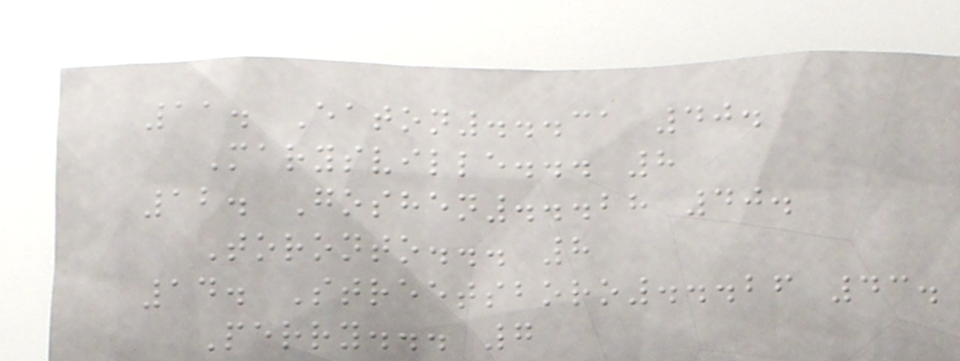11. Eaton...31 40.
Marysville... 8
12. Goshen...28 40.
Toronto... 8
14. Streetsboro...26 43.
Perry... 7
